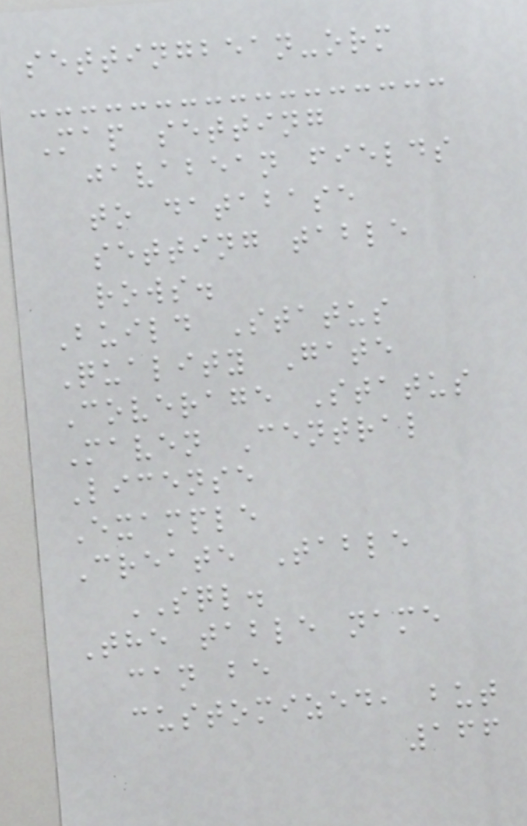settingbean-orm
Map setting
javabean fields
to database
setting table
rows.
Build Status
Quality Gate
Coverage Status
Maven Central
License
Example
Create Table
SQL.
The table name
can be
customized, but
166
